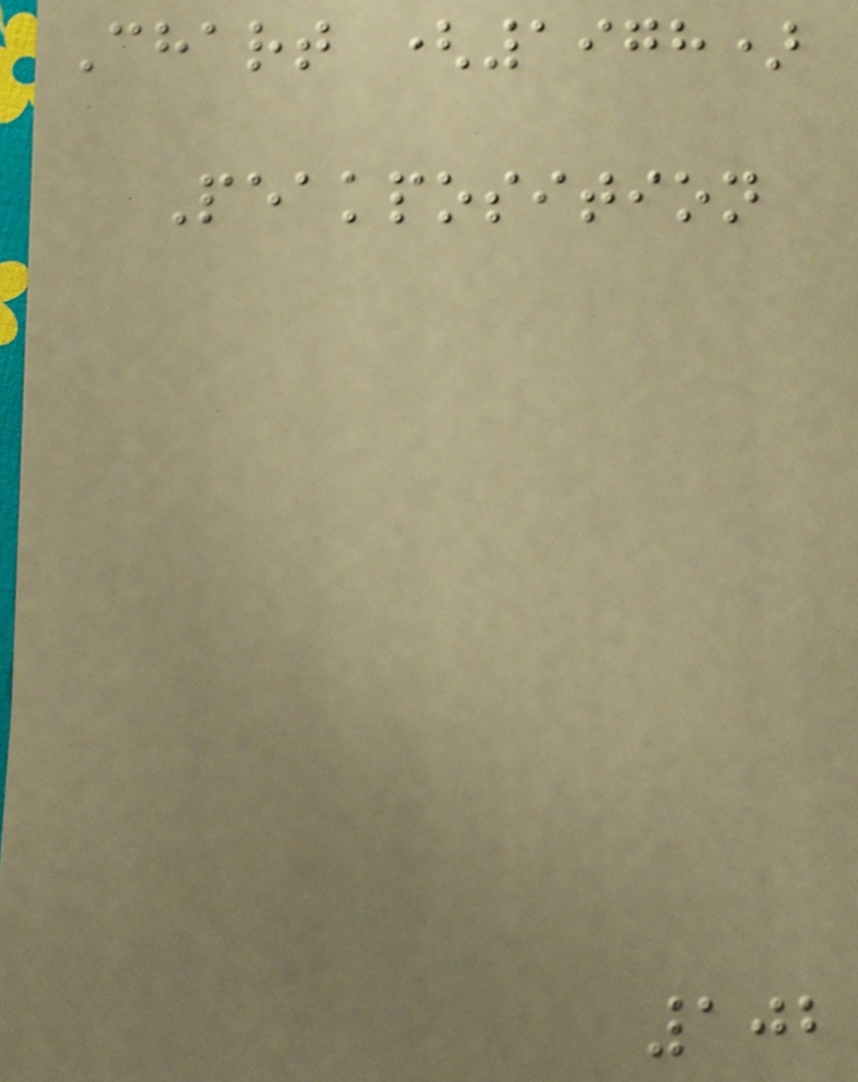Chart (1978)
Peakposition
102
